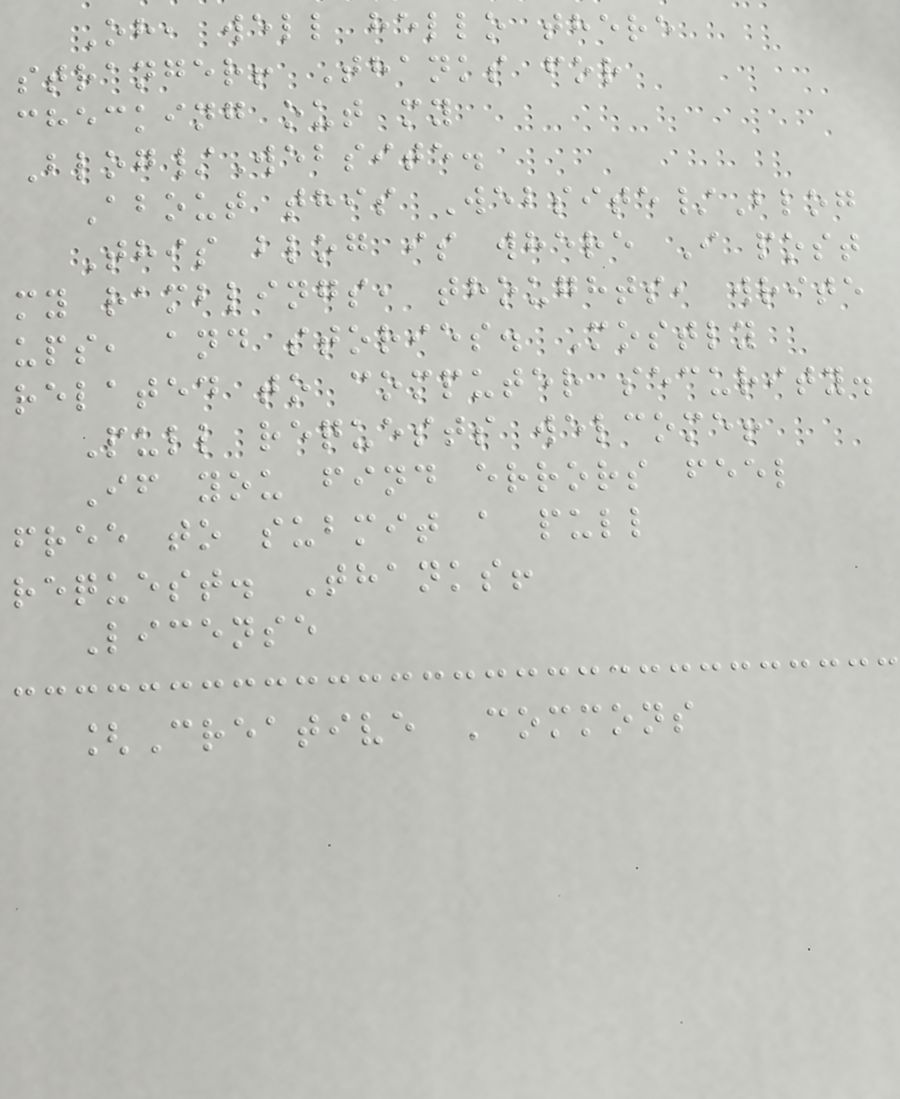Oh, well hello there
stranger! Thanks for
checking out my
Blog/Website.
About this Website/Blog
This blog is where I post
my ramblings, thoughts, write
ups, and stories. Mostly
related to computer security.
Pull requests welcome!
If you find errors feel
free to submit a pull
request. Thanks!
License
[Creative Commons
